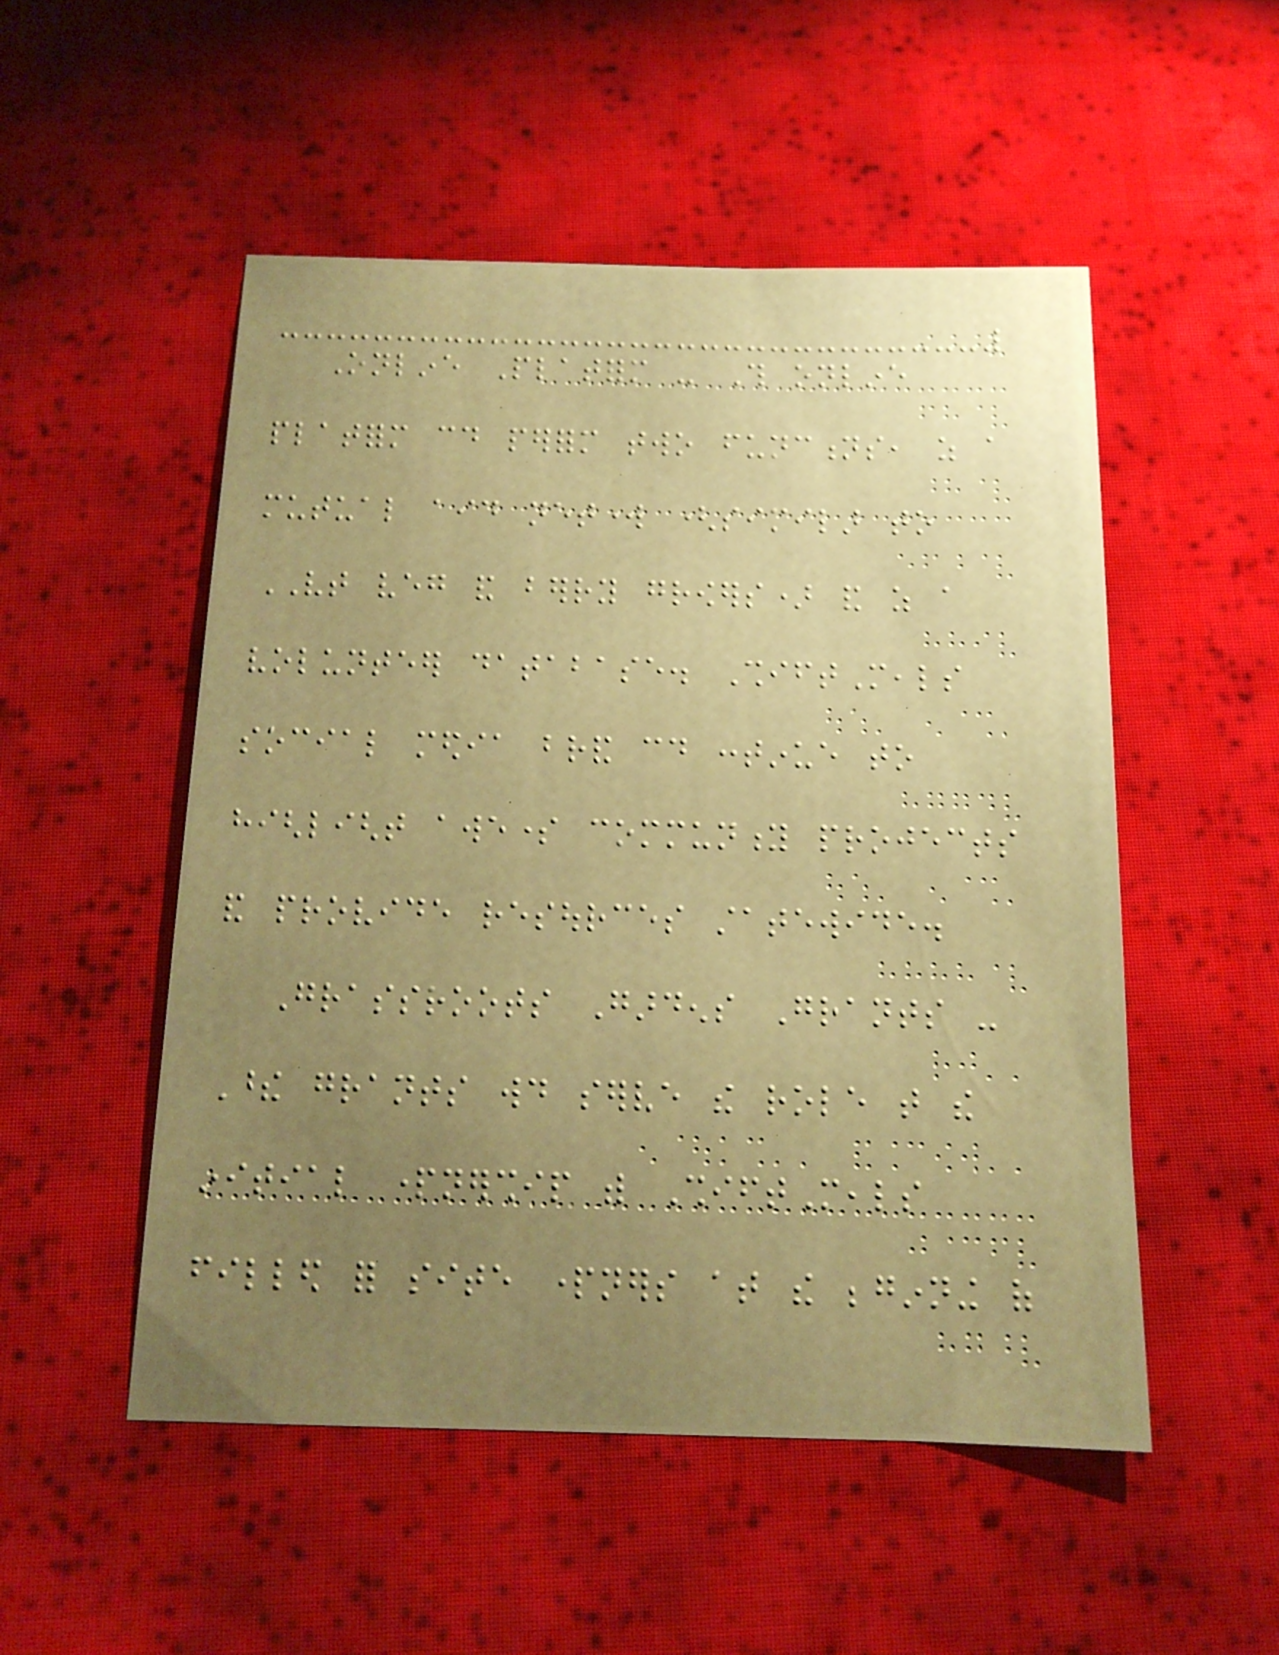Online Platform - This online
platform could perform two functions, as a
mutual aid network (similar to
VT veg and berry growers) and as a
volunteer database. ShiftMeals
social media brand could continue to
highlight awesome community projects
and provide resources statewide.
Grassroots Gardens Grants -
These grants would serve the role that the
initial partnership with ShiftMeals
filled for site partners at the beginning of
